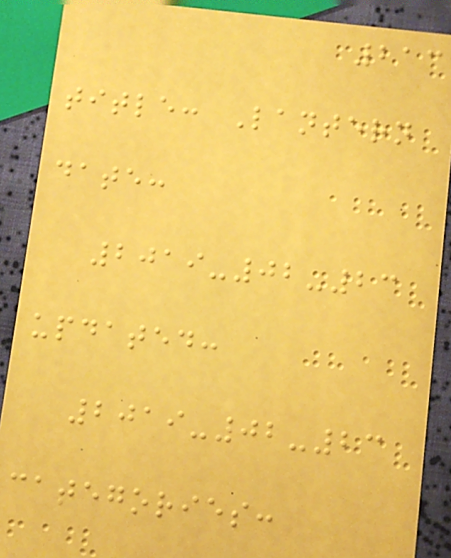213
title: Lantern
date:
2019-02-23
updated:
2019-02-23
categories:
